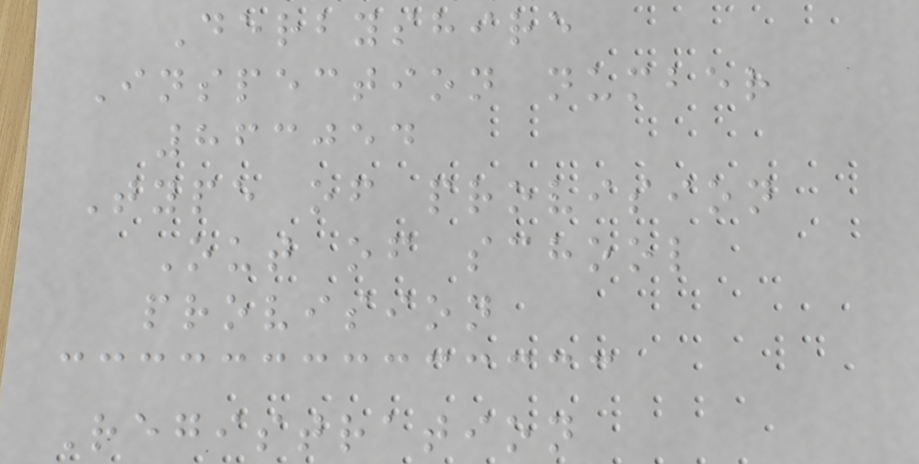Derbyshire
Inspection number
863054
Type of provision
Out of school
provision
Registration
